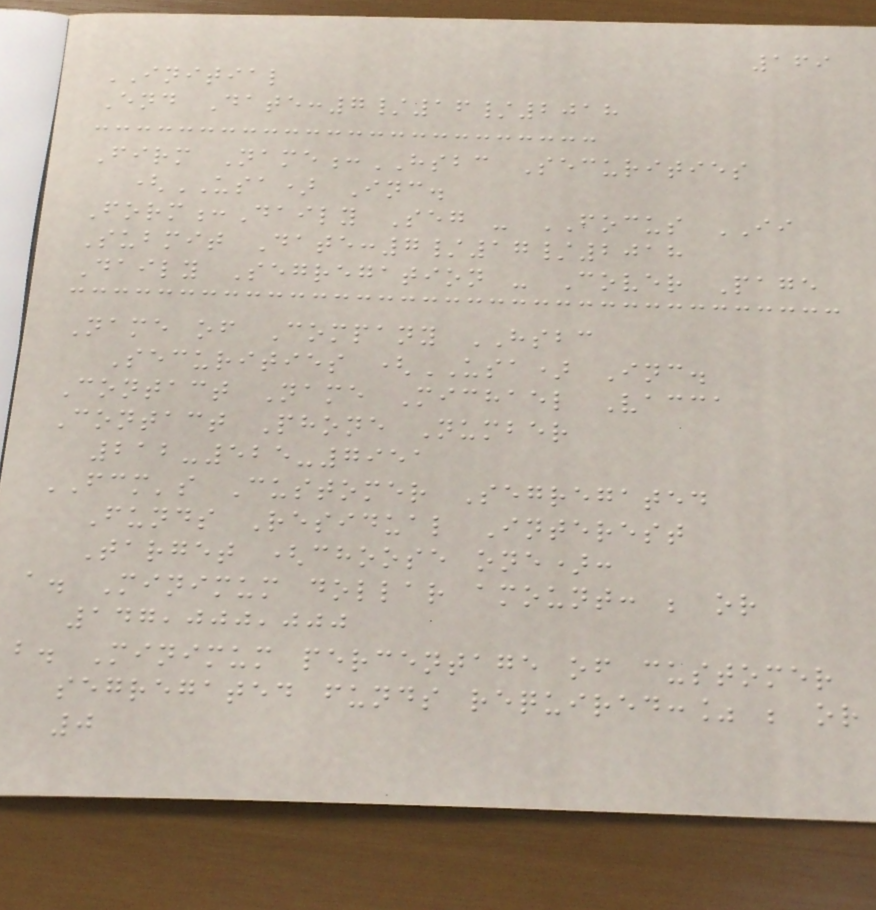169
INITIAL
End Date:7/16/2018
Firm Name:HSBC Securities
(USA) Inc.
Form:Daily Seg - FOCUS II
Submit Date:7/17/2018
Daily Segregation - Cover Page
Name of Company HSBC
Securities (USA) Inc.
Contact Name Michael Vacca
Contact Phone Number
212-525-7951
FCM's Customer Segregated
Funds Residual Interest
Target (choose one):
a. Minimum dollar amount: ; or
147,000,000
b. Minimum percentage of customer
segregated funds required:% ; or
0
